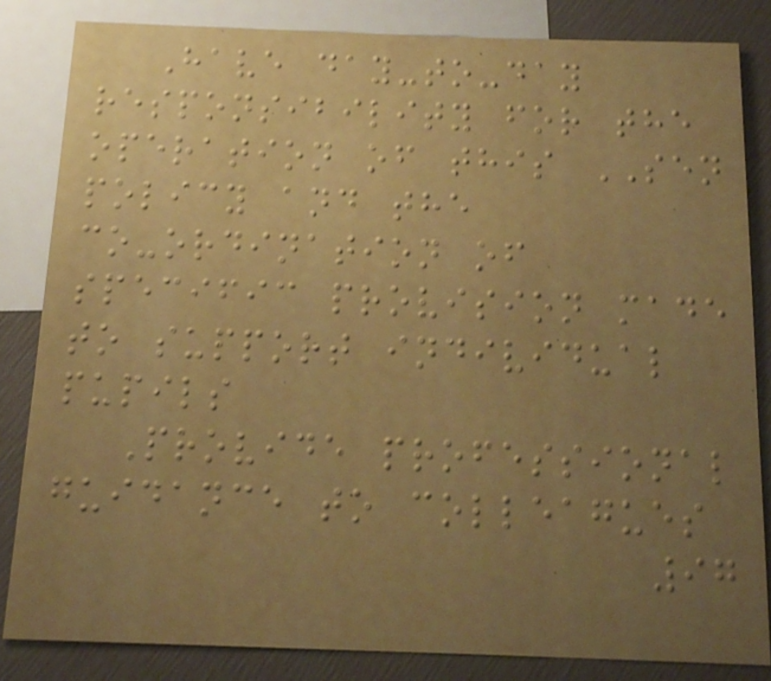Have day-to-day
responsibility for the
operation of this SEN
policy and the
co-ordination of
specific provision made
to support individual
pupils
Provide professional
guidance to colleagues
97
